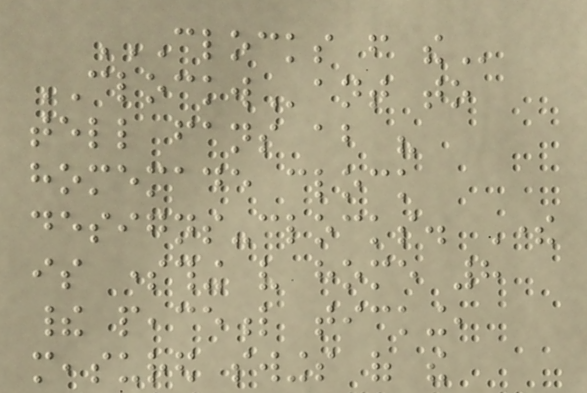CLOCKS FROM THE
CLOCKWant to
tell fans about his
homemade clock
designs-clocks. There
is something very home 8
their peaceful ticking,
measured swings of the
